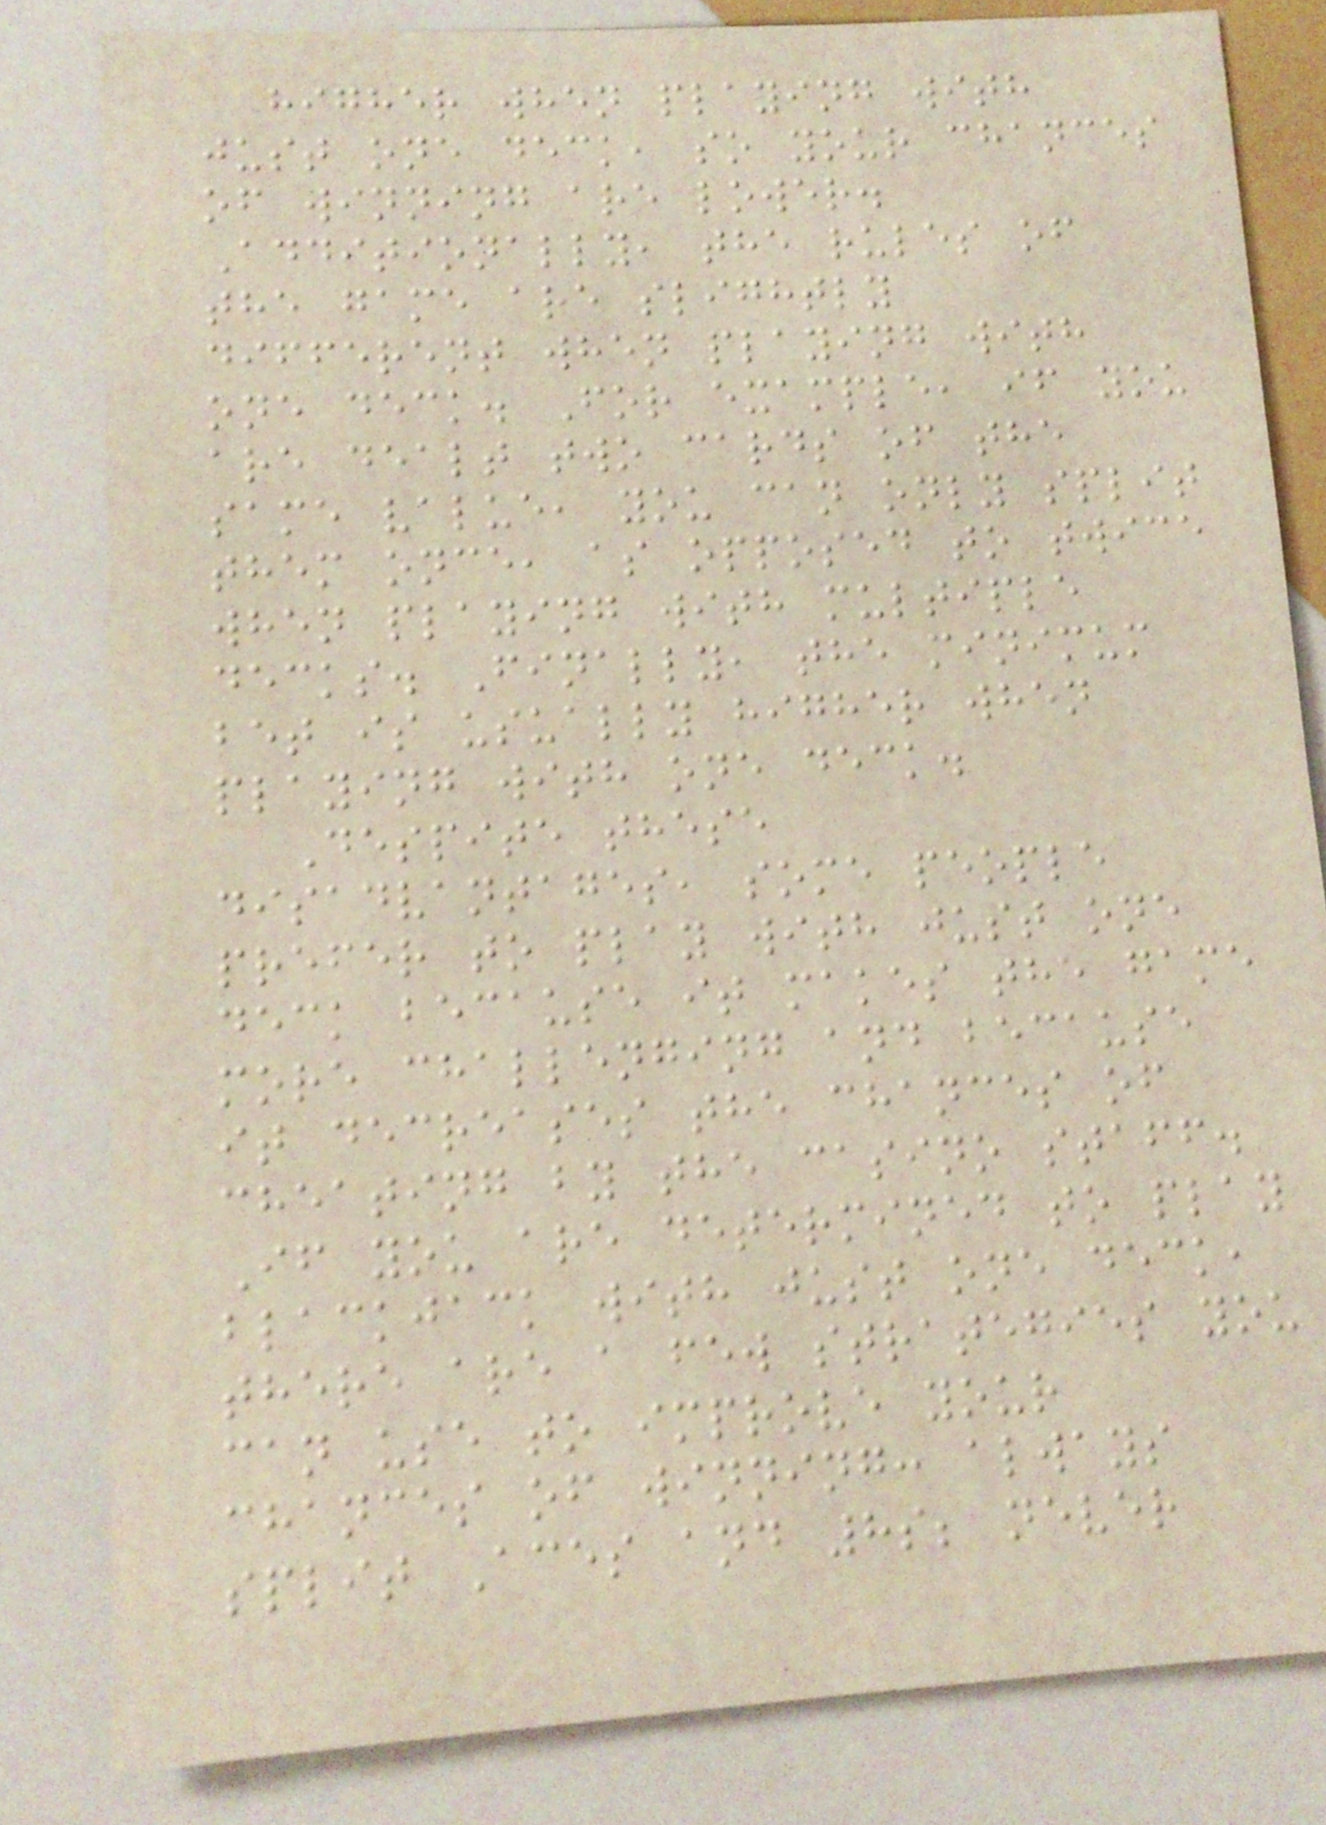higher when playing with
just one deck, so your chances
of winning are lower.
Additionally, the rules of
the game are slightly
different when playing with
one deck. For example, if you
are dealt two cards of the
same value, you can only split
them once, as opposed to twice
when playing with multiple
decks. Finally, the minimum
bet is usually higher when
playing with one deck.
Despite these
disadvantages, some people
prefer to play with just one
deck because it makes the game
more challenging and because
it decreases the chances of
cheating by the casino staff.
If you are determined to play
blackjack with just one deck,
there are a few strategies you
can use to improve your
chances of winning: always
split Aces and 8s; never
